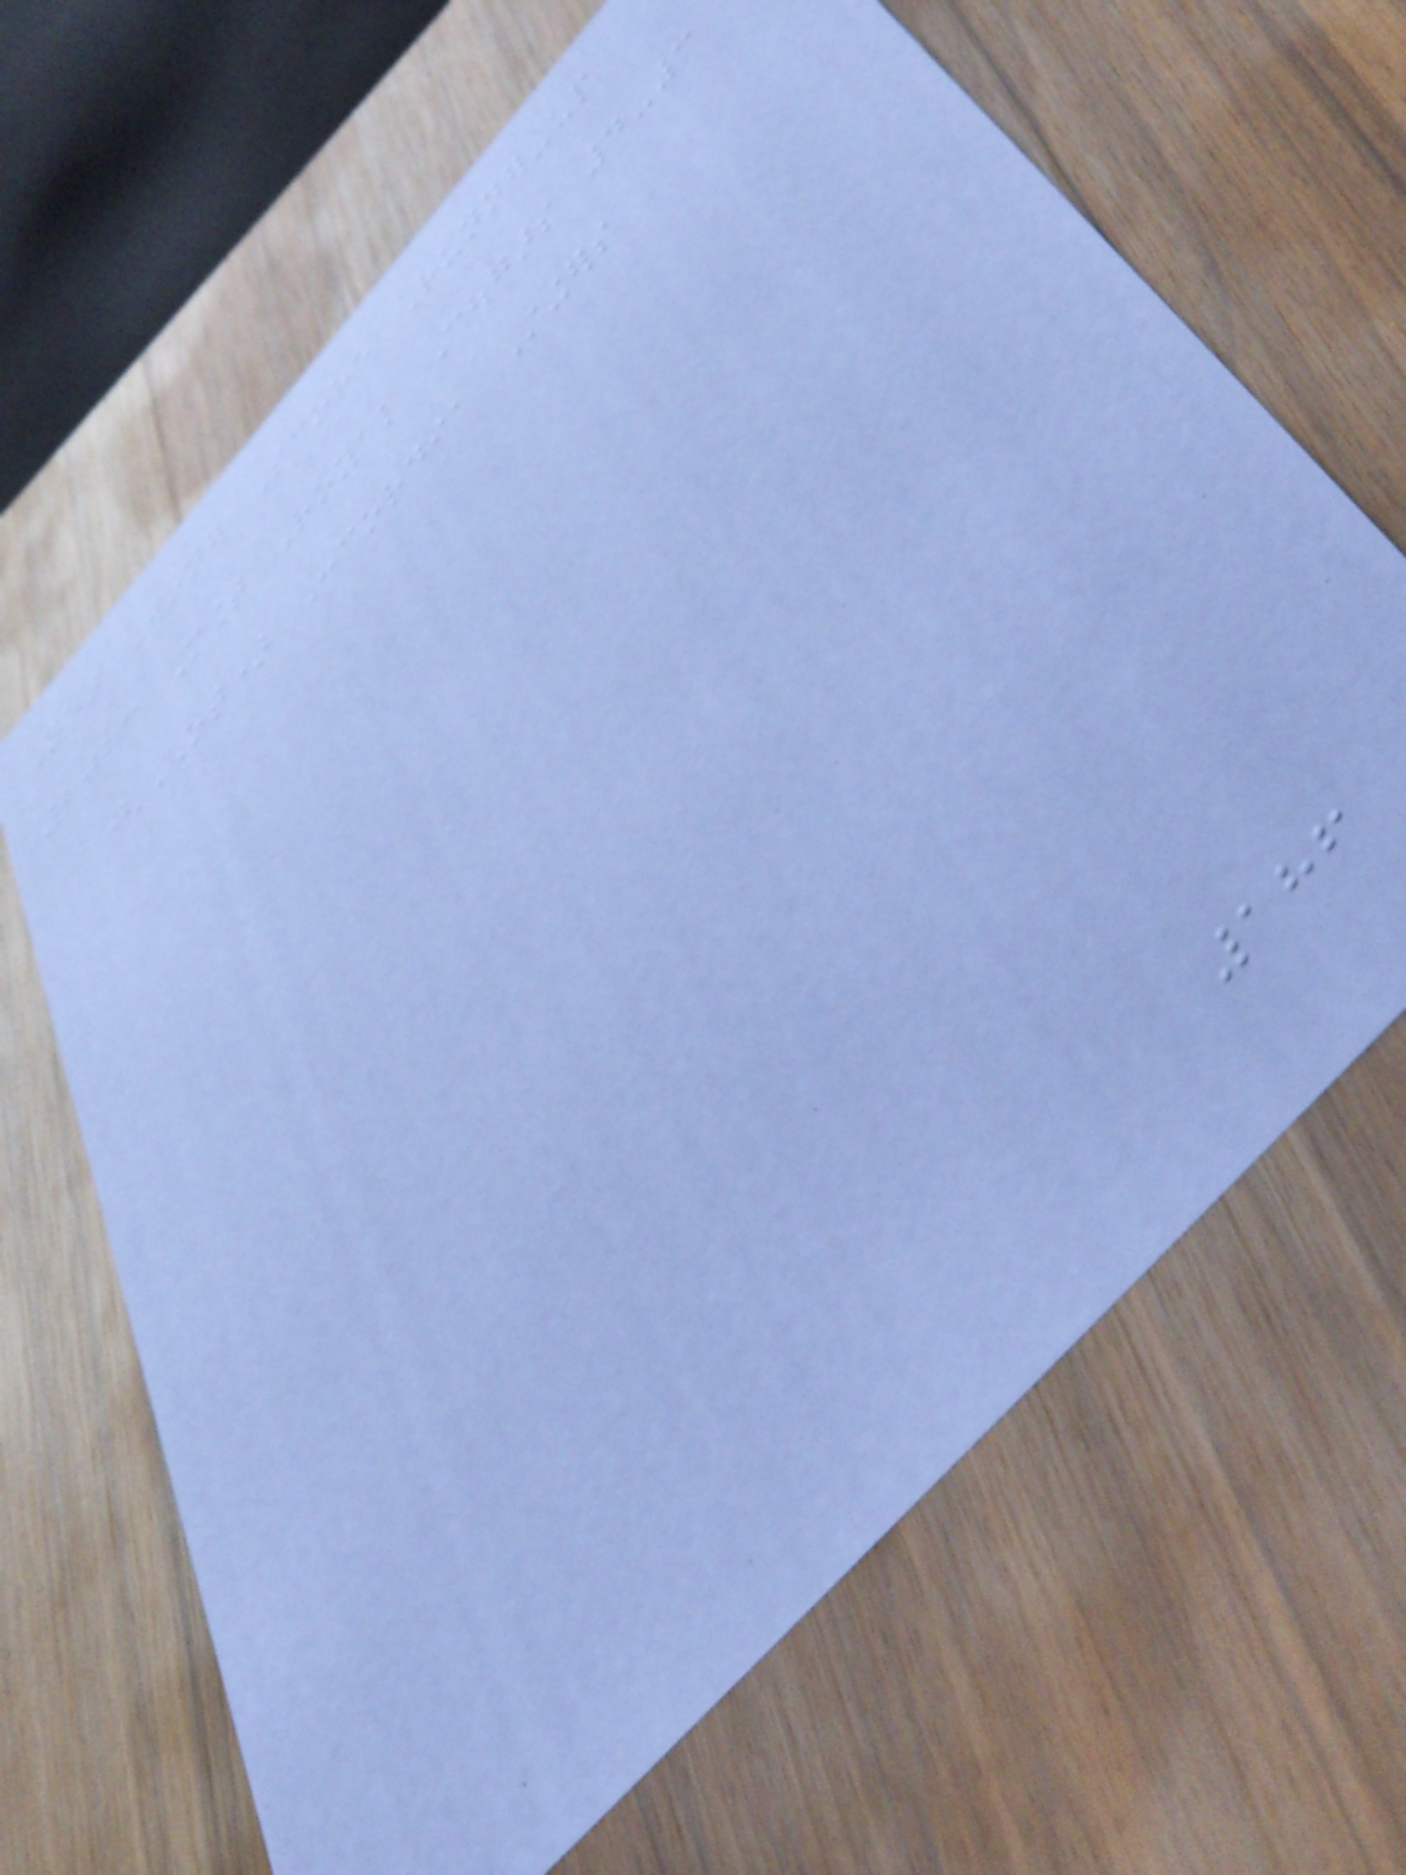Year Winner Score Runner-up
2023 Mount Royal Cougars 4-3
(OT) Concordia Stingers
186
